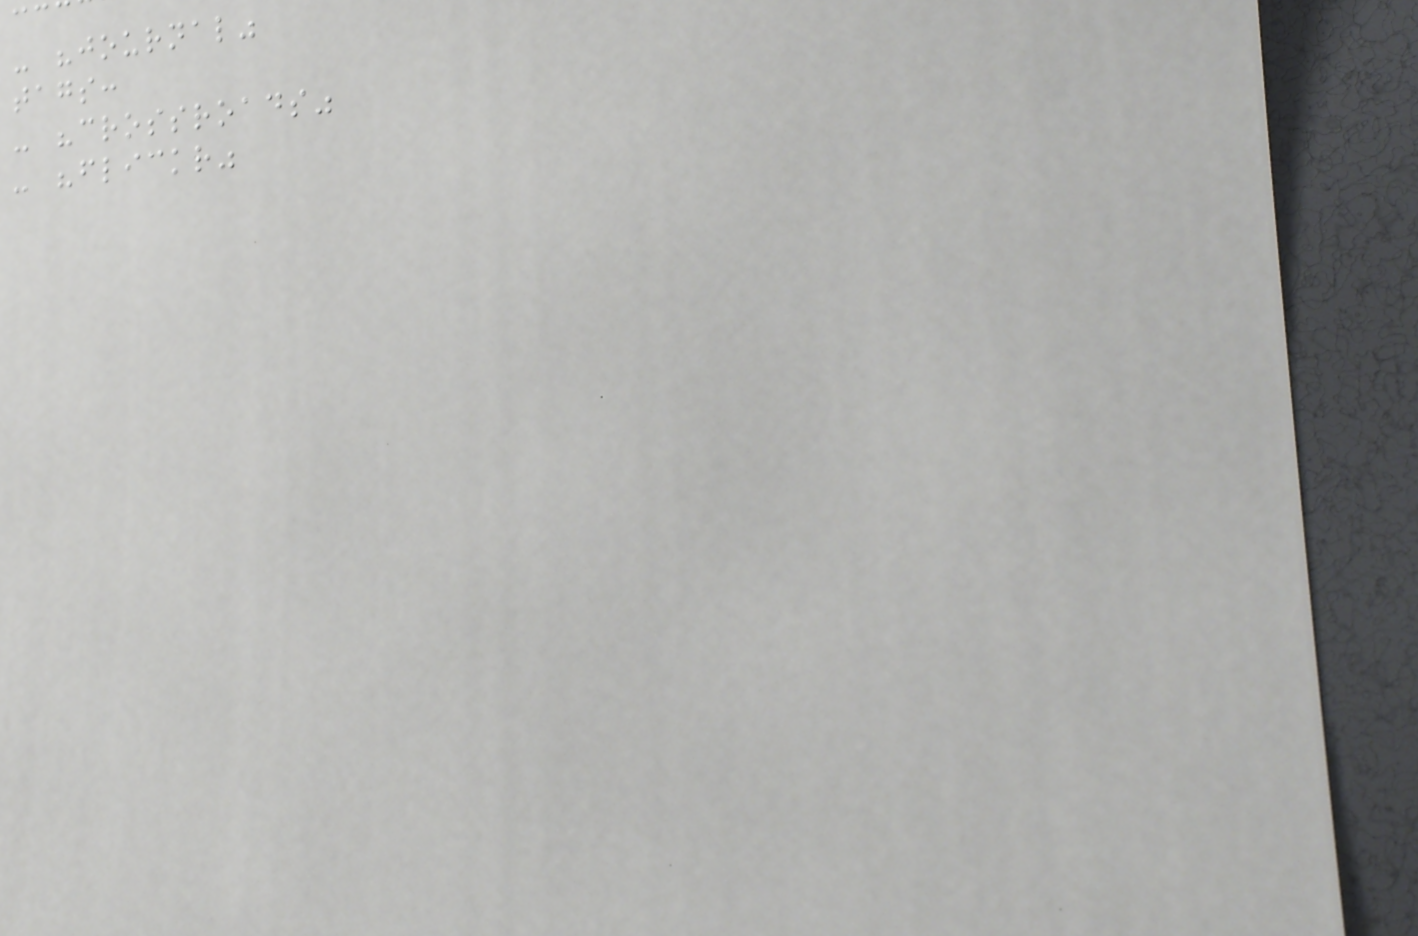- "journal"
tags:
- "crossroads"
- "flickr"
